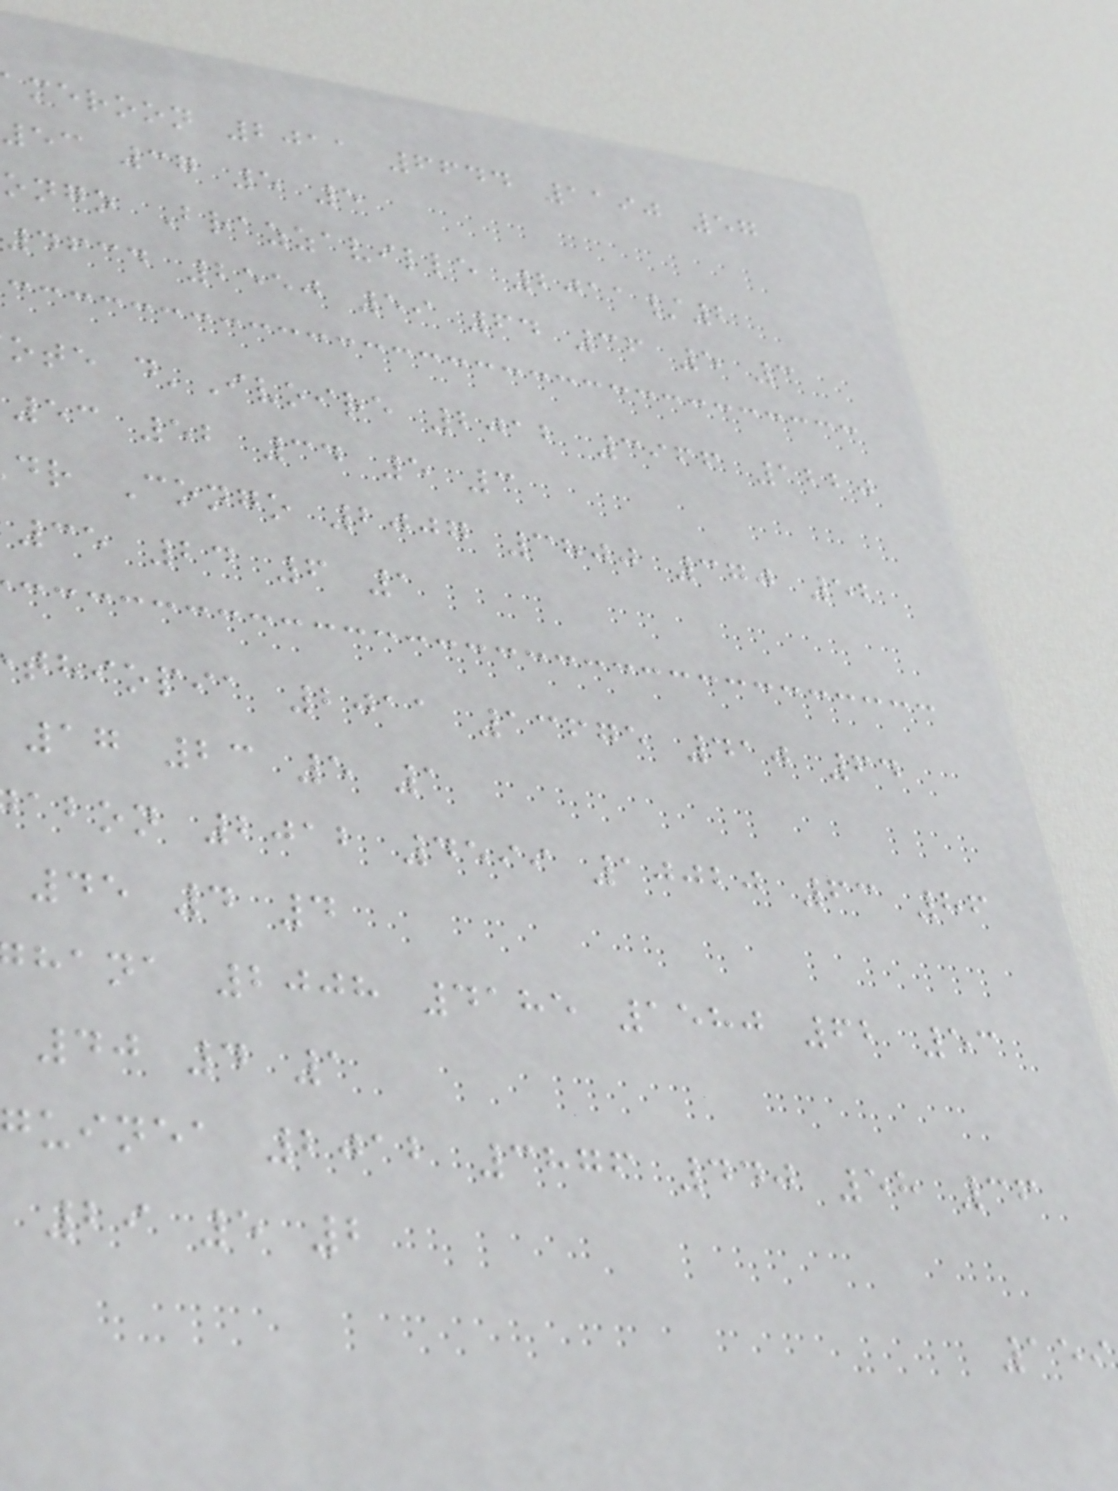meroon 2011 6644 1190 57
53 37 5 5
ongo Brazzaville 2011/2
4634 2550 59 64 36 5 3
ote d'Ivoire 2012 3966 1220
53 52 34 5 3
dr Congo 2007 3800 370 52
35 24 6 1
thiopia 2011 13675 410 64
17 23 5 1
abon 2012 4599 10020 63 86
45 4 4
hana 2008 4185 1580 62 53
40 4 1
guinea 2012 3876 440 58 36
29 5 2
159
